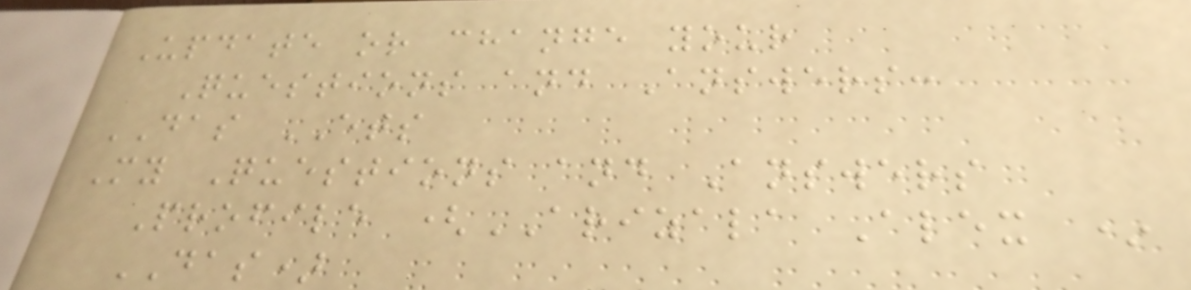Update or change your
Questions and Answers:
DAS ETS
My Questions and Answers
Profile (ARIZALA Alex *
DAS)
